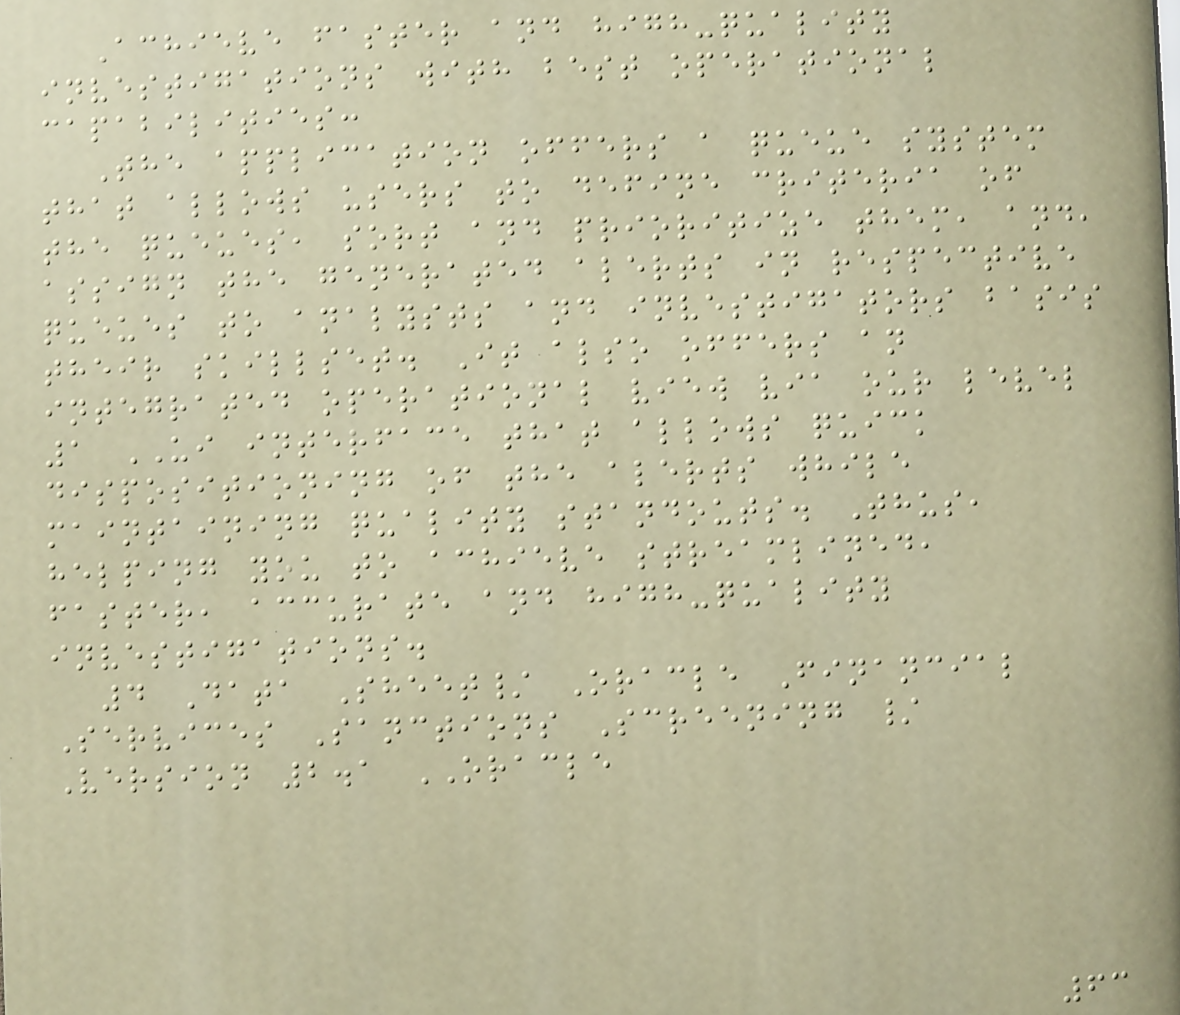Achieve faster and high-quality
investigations with best operational
capabilities:
The application offers a queue system
that allows users to define criteria of
the queues, sort and prioritize them, and,
assign the generated alerts in respective
queues to analysts and investigators basis
their skillset. It also offers an
integrated operational view via our level
1 UI interface that allows quick
dispositioning of the alerts while
maintaining quality standouts. Thus,
helping you to achieve streamlined,
faster, accurate and high-quality
investigations.
4 Data Sheet/ Oracle Financial
Services Sanctions Screening /
Version 2.1 ORACLE
63
